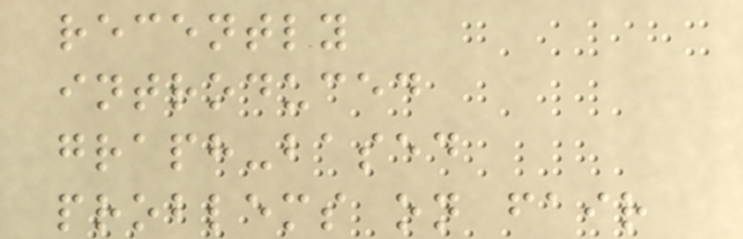recently
introduced
graph-based
problems on fair
